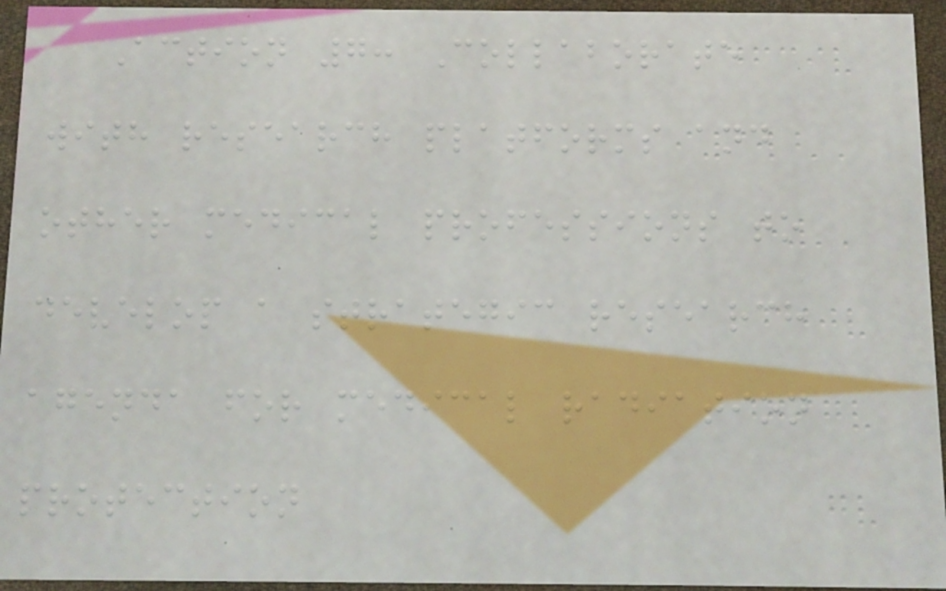Action 7: Collaborate
with research platforms and
other medical professions to
develop a strategic research
agenda for medical radiation
protection
